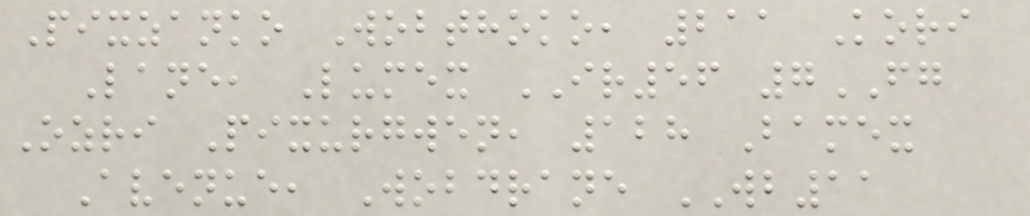Pixzanko Wobthoko, 211 Kori
Lane, Lumex IR56 7FG
Ozri Pixurgwen, 128 Bamex
Avenue, Wobdrane WB11
